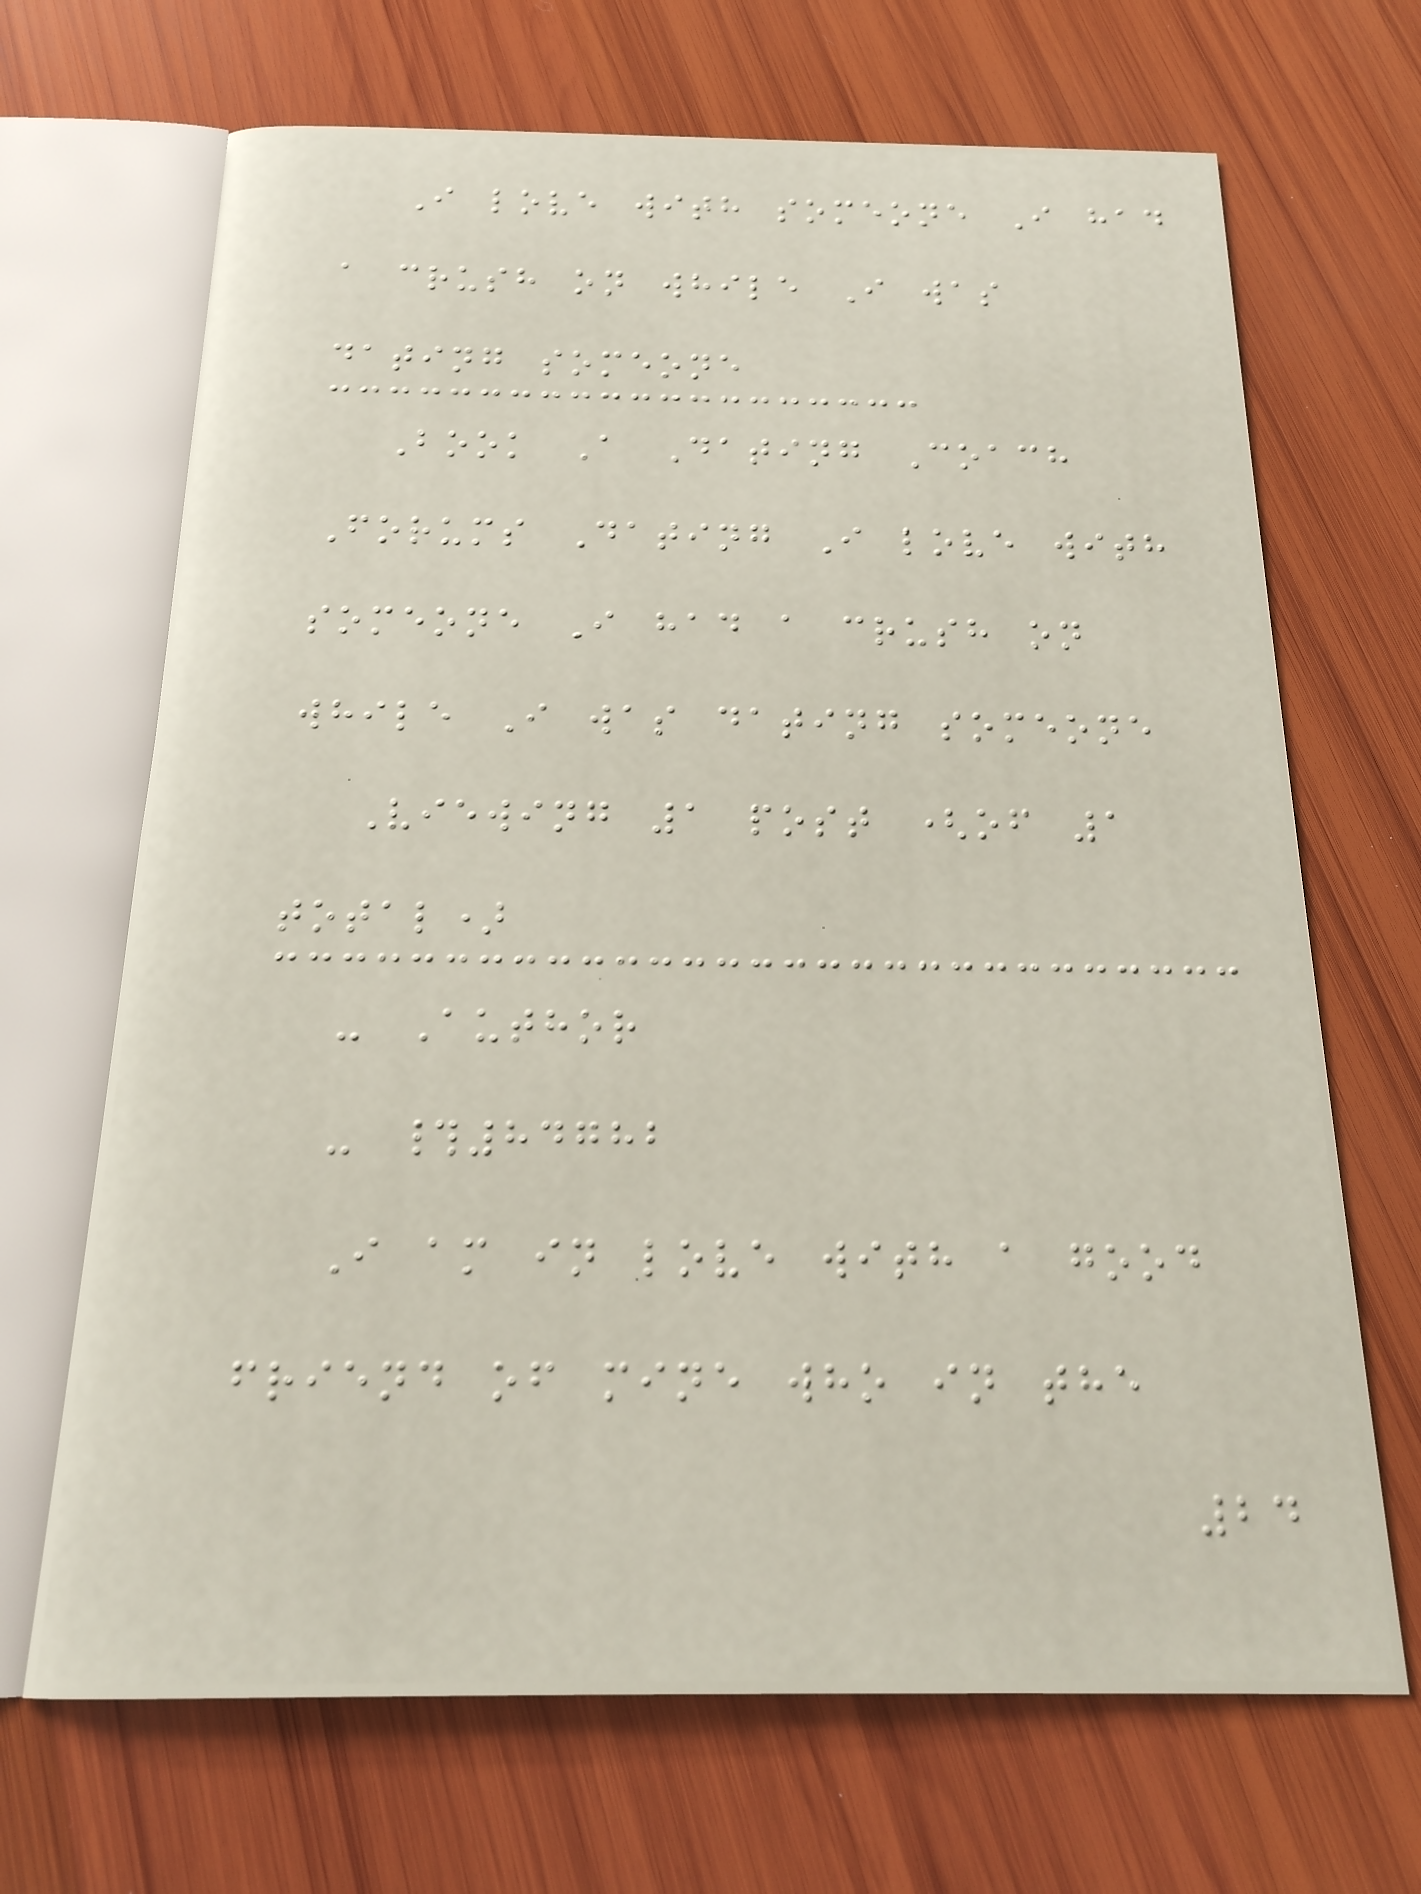I love with someone I had
a crush on while I was
dating someone
Book A Dating Coach
Forums Dating I love with
someone I had a crush on
while I was dating someone
Viewing 1 post (of 1
total)
- Author
- #84782
I am in love with a good
friend of mine who in the
24
